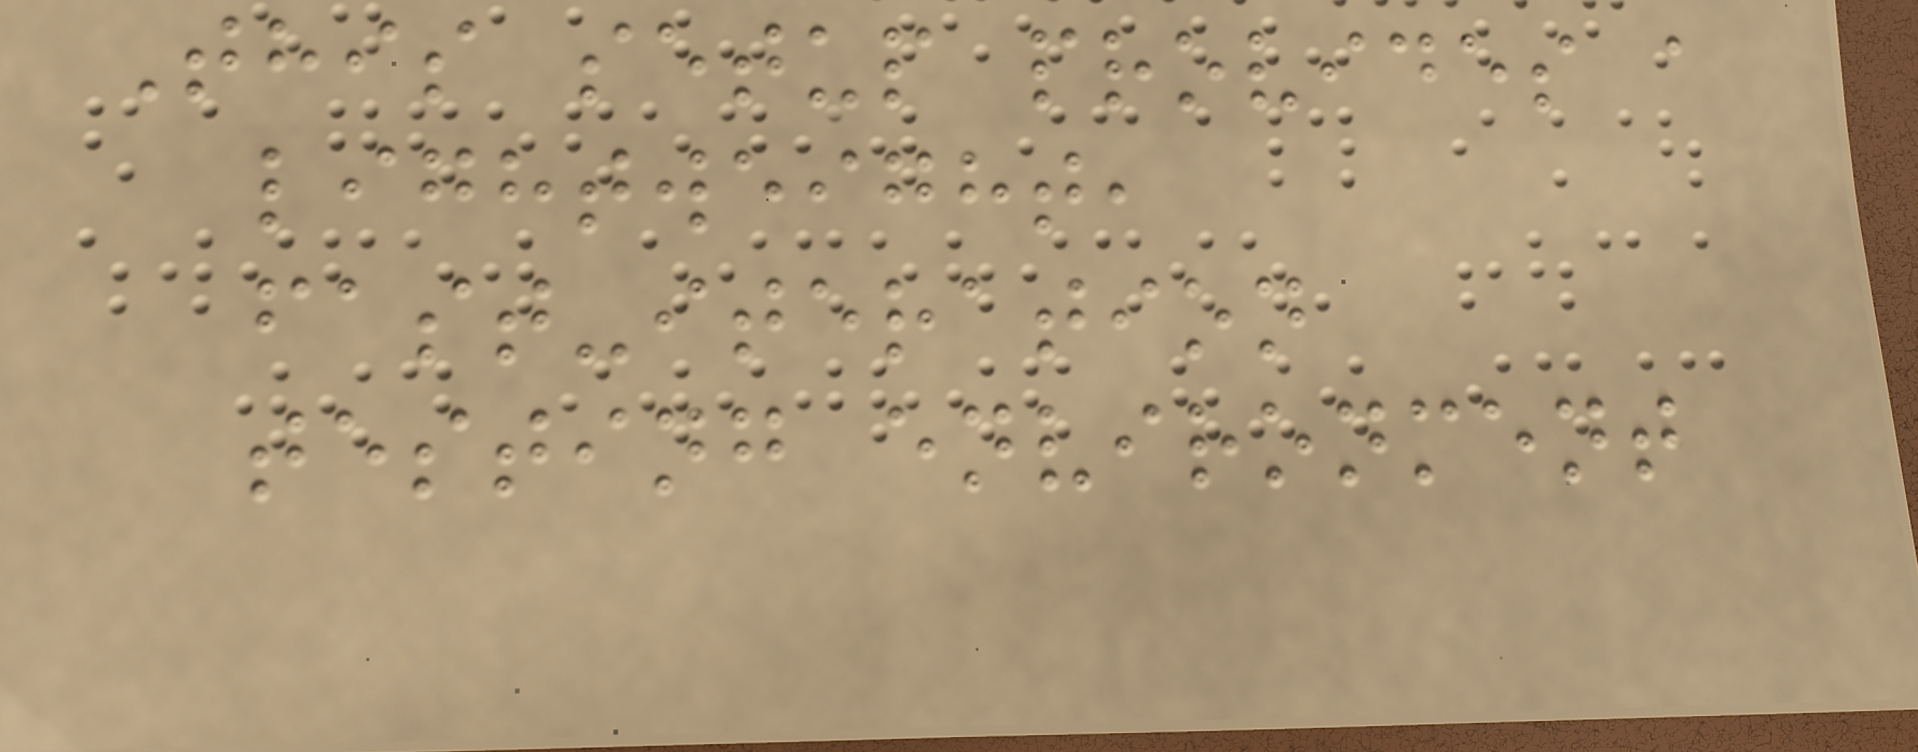This setup provides a
lightweight,
fast-iteration
testing environment
